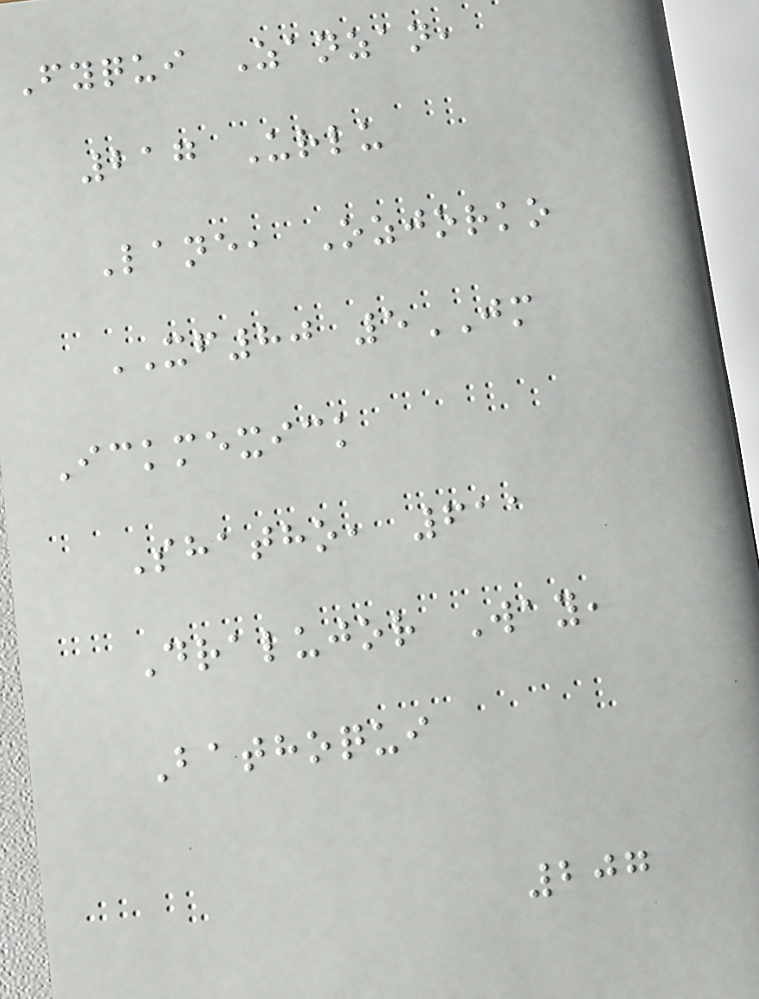Fyqui Zanzan,
217 Urlu
Lane, Ozjorko
XF80 5JM
Ickmexick
Shatho, 611
Dralujor Way,
Bathoqui
207
